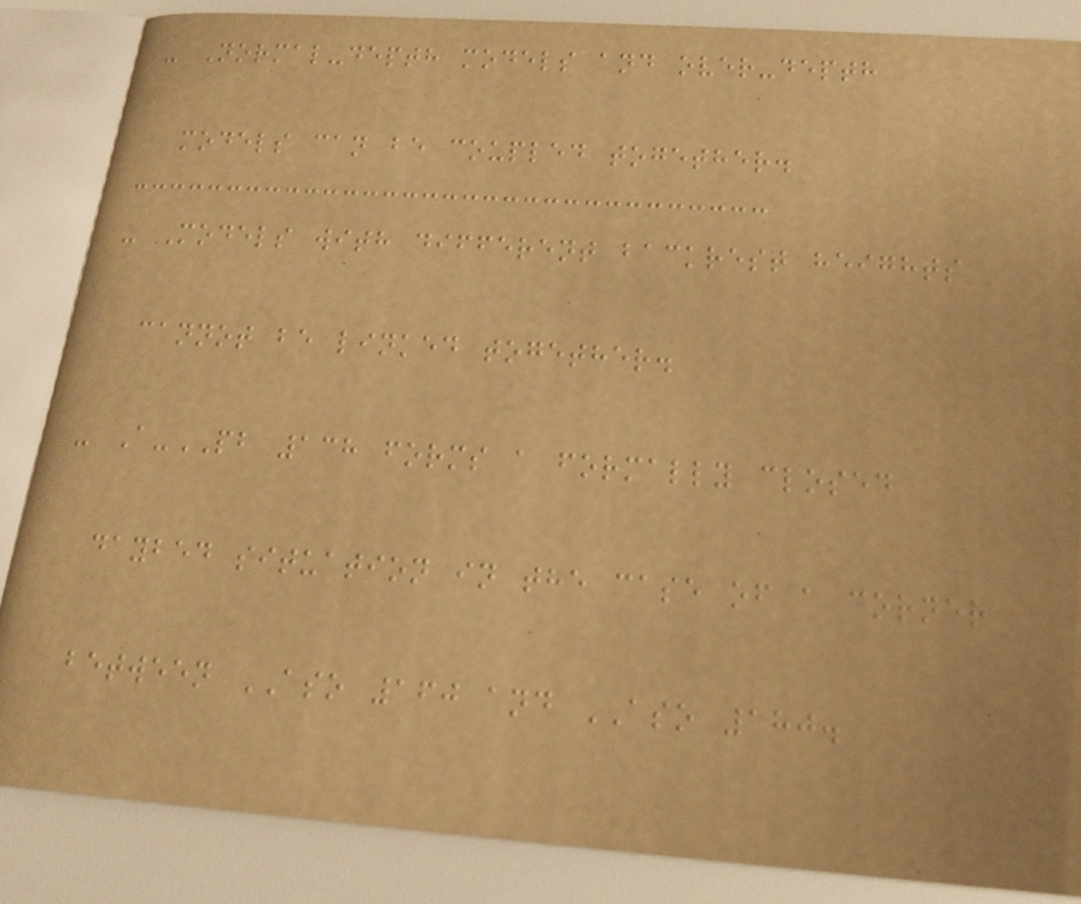- Normal-depth models and over-depth
models can be coupled together.
- Models with different backrest heights
cannot be linked together.
- A-PB 138 forms a formally closed
daybed situation in the case of a corner
between ASO 160 and ASO 180.
